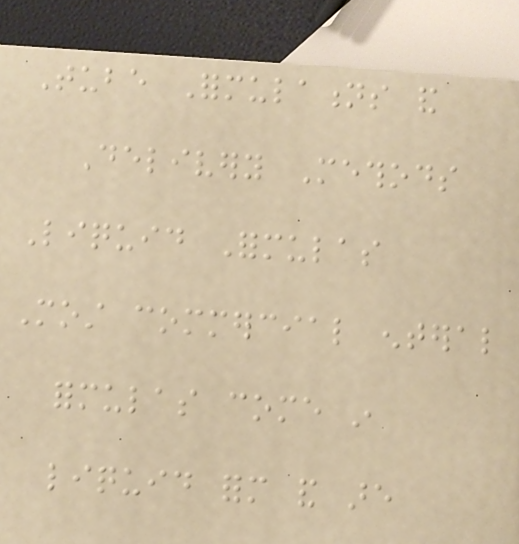Tube Formulations and
Delivery Methods
Liquid Formulas
Most commercial enteral
formulas come in
liquid form and are
